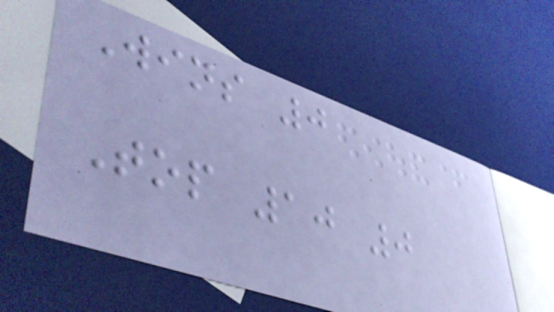Wins 0
Top 10 0
